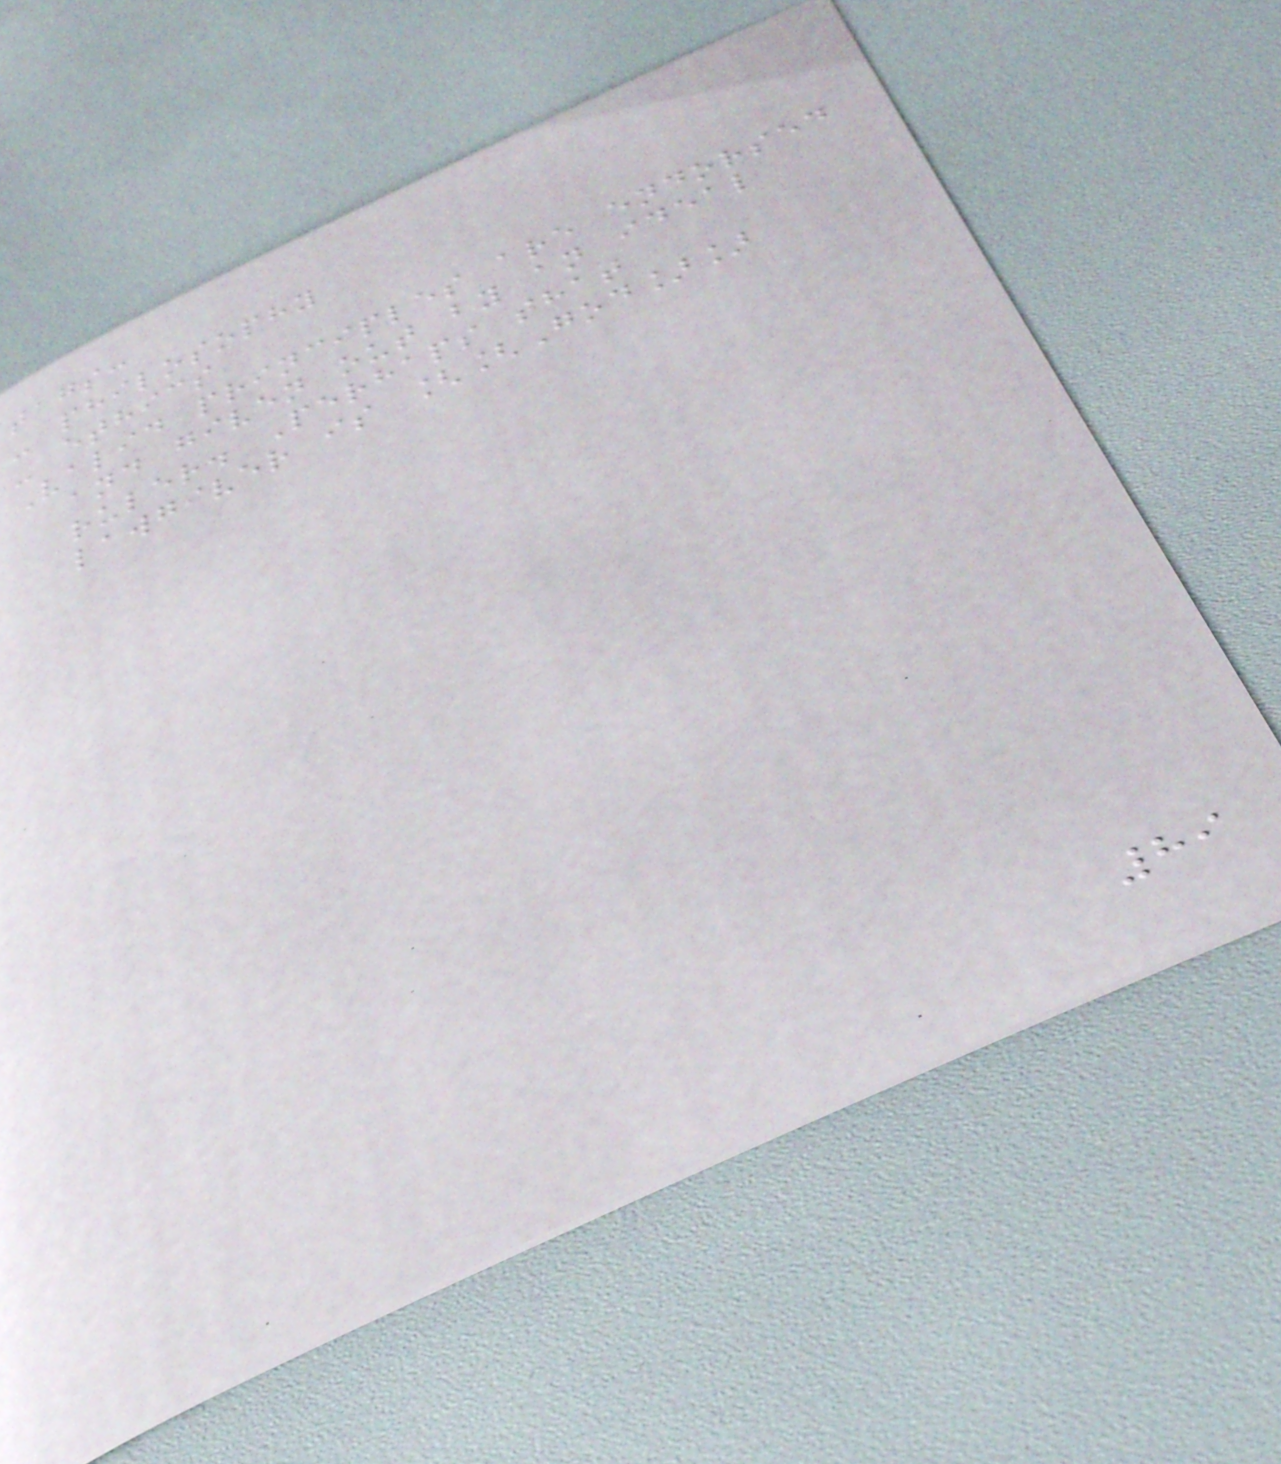tags:
- philosophy
- ethics
Valid principles are endorsed
and given out by an ideal
ruler. Perhaps that
lawgiver is [[God]]
89
